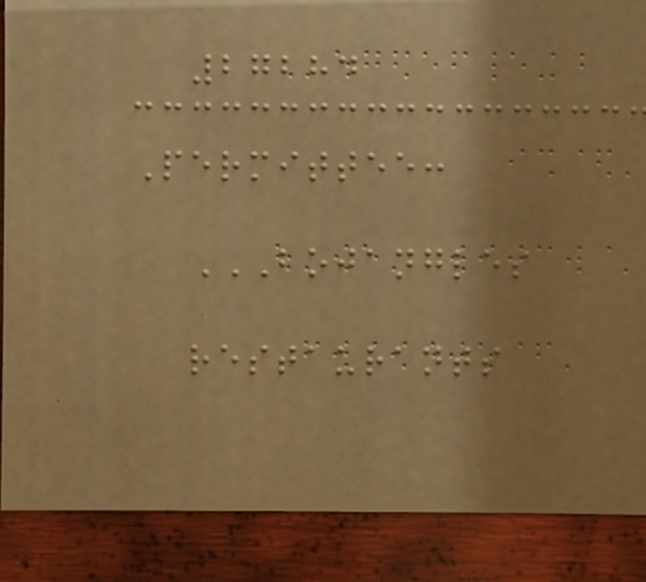27284
Permittee:
BOJANGLES
RESTAURANTS
